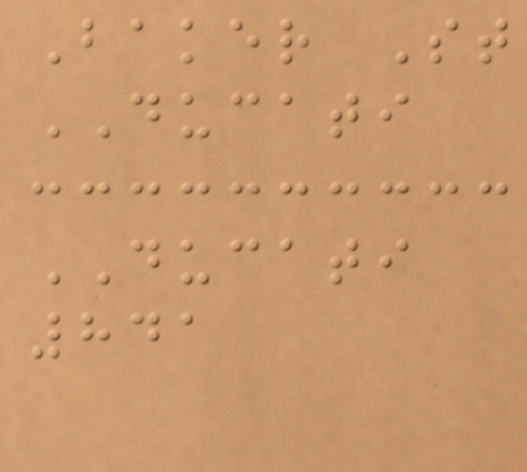Baker St
DUCATI
DUCATI
841
